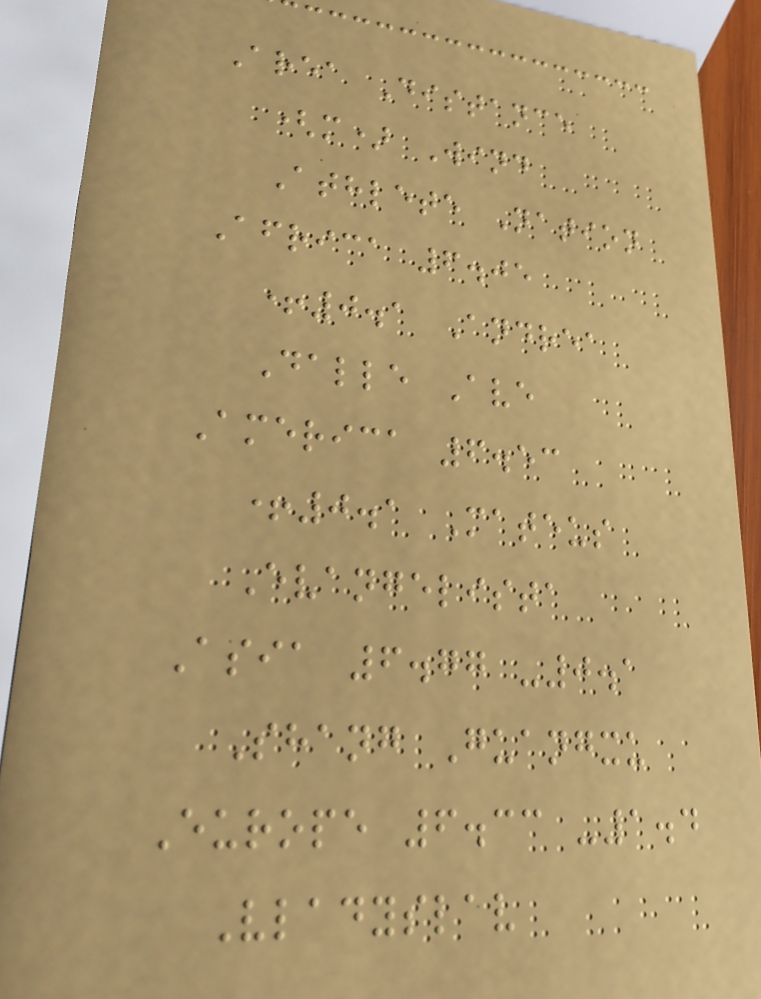Area Distance
(m) Wind
Athlete Nation
Africa 6.05
+0.1 Andrea
Dalle Ave
America 6.53
+0.1 Mateus
Evangelista
Asia 6.77 -0.1
Shang Guangxu
Europe 6.33 -1.4
Vladyslav
